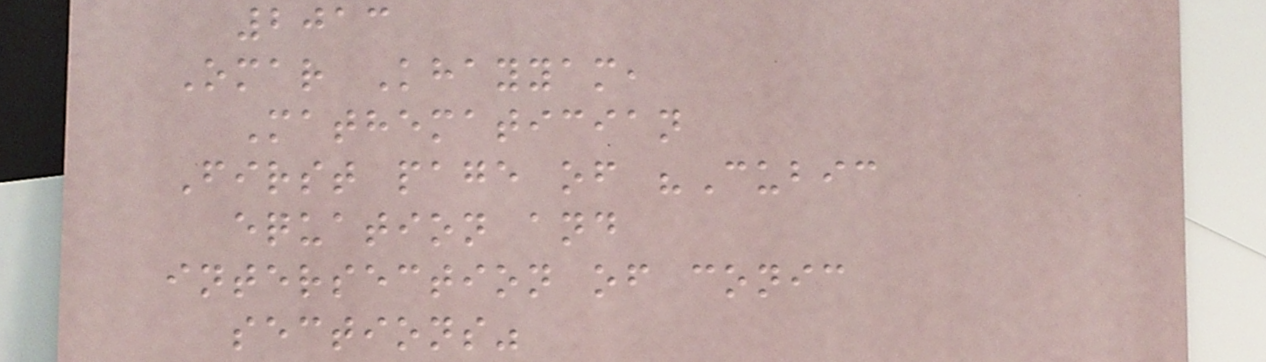2013
Omar Khayyam,
Mathematician
First page of "Cubic
equation and
intersection of conic
sections"
